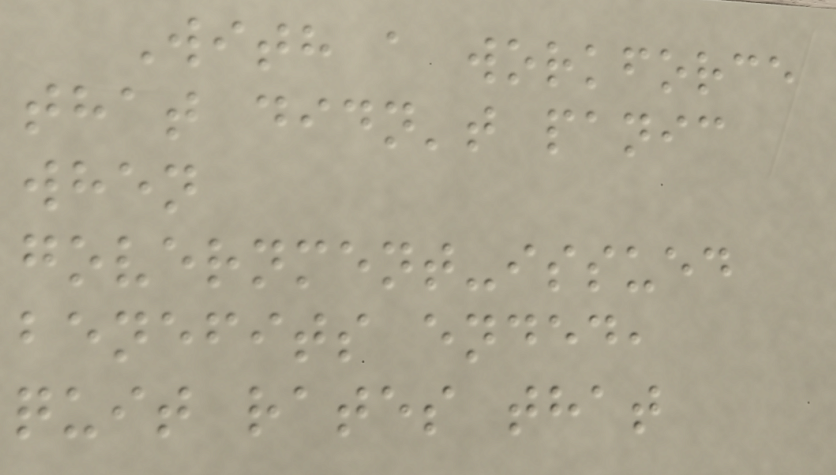With a workforce
that didn't panic
when
government-issued
benefits ended,
quit rates that
